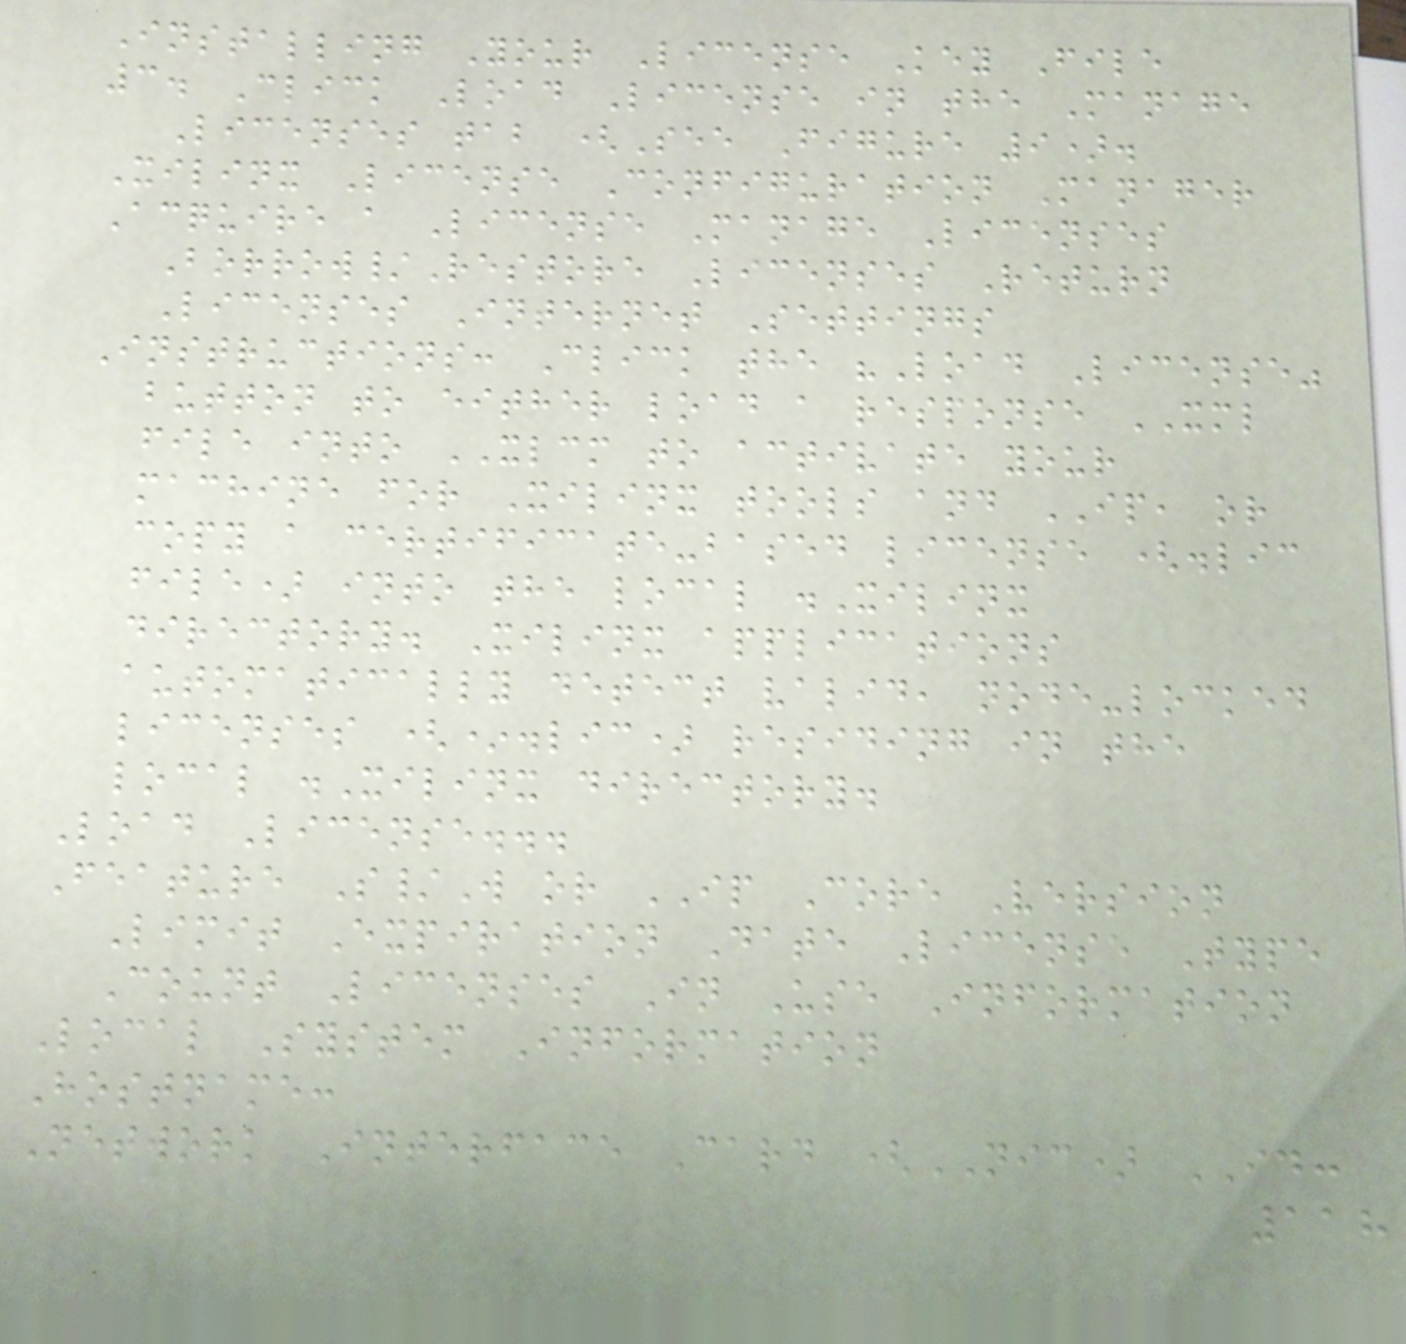Installing Your License Key File
3. Click Load License in the Manage
Licenses tab (See Figure 9).
Xilinx License Configuration Manager
Acquire a License Manage Licenses
Borrow/Restore Licenses Return
Licenses Internet Settings
Instructions: Click the "Load License"
button to either load a response XML
file into XLCM to activate your
machine for Xilinx tools and IP, or
copy a certificate-based license (.lic
file) into the local .Xilinx
directory. Xilinx applications
automatically detect valid, node-locked
licenses (*.lic) residing in the
local .Xilinx directory.
Load License...
Feature S/W or IP Core Version
Limit Expiration Date License Type
Count Licenses In Use Information
Local System Information
Hostname:
Network Interface Card (NIC) ID:
118
